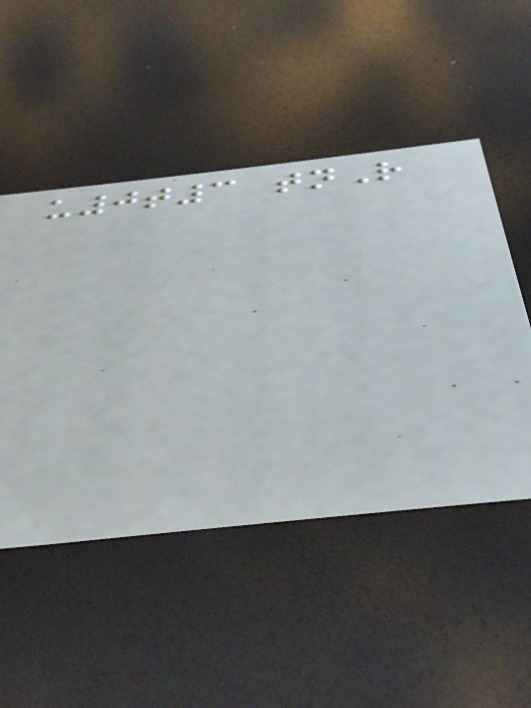u0t3 tnR
